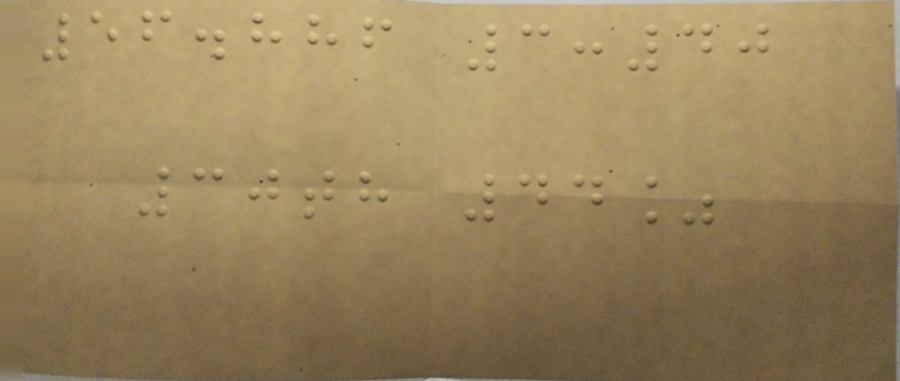56.886 3:40
30th 44%
